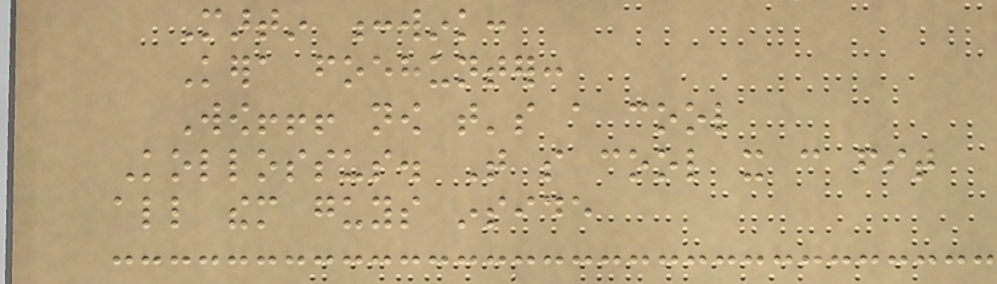Martin :wink:
Kera foehunter:
Wow!!! now that's a cool
Kollossus. That so cool it can fit
all them guys inside
